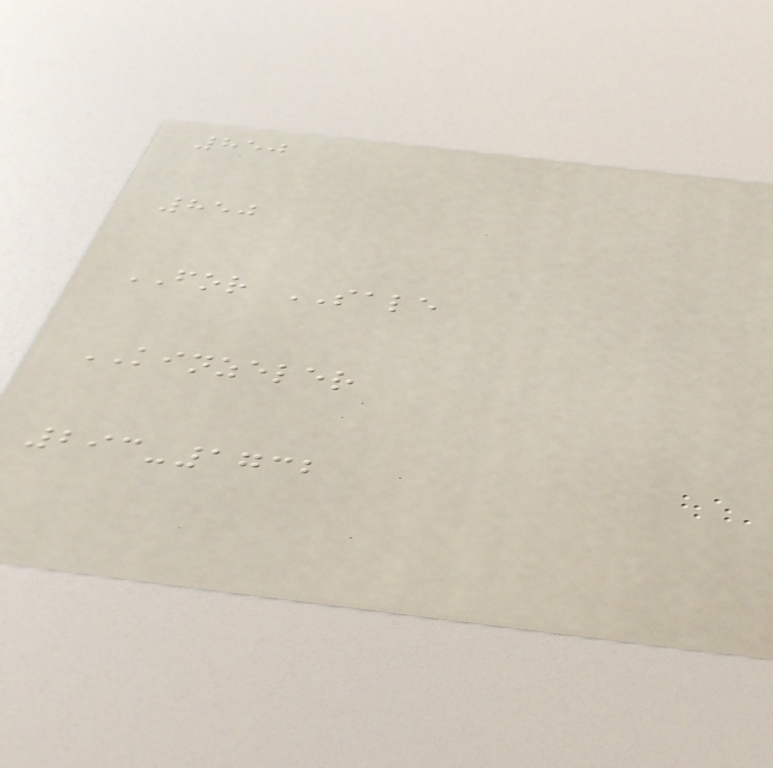850
850
FOR SALE
KINZELER
293-1732
